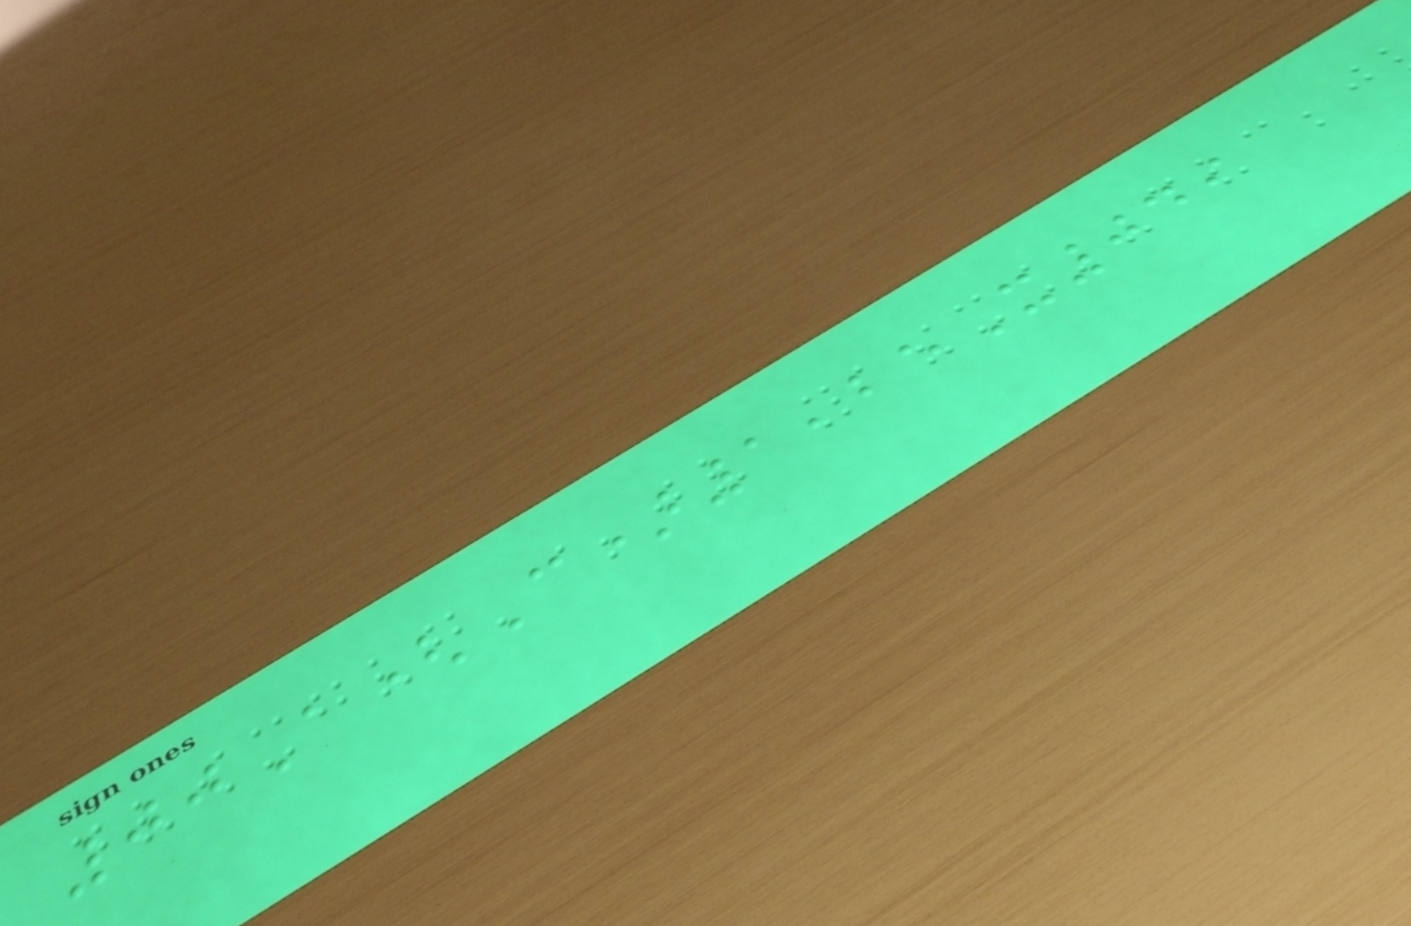00A(C)1,25X049
